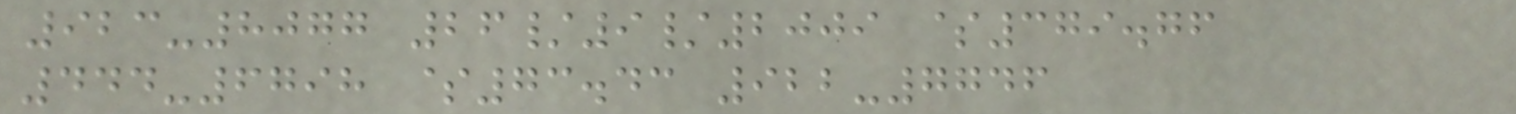923-8077 26/9/2009 $379.76
444-6798 $73.43 922-7746
